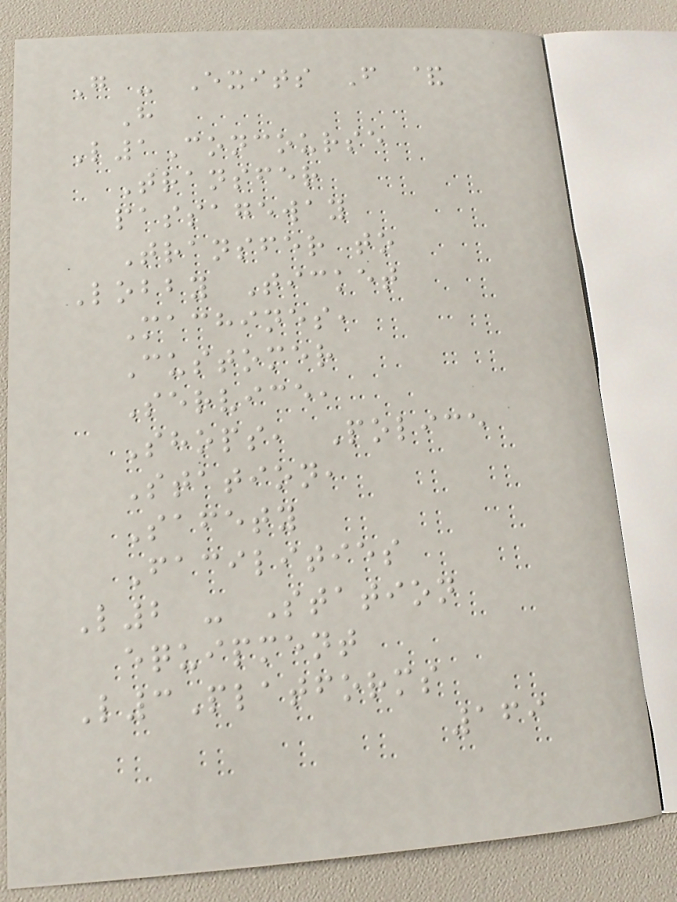G - Exits F &
H
L1Concourse
Transfer
passageway
Transfer to
Lobby Ticket
Machines,
Customer
Service,
Shops, Police
Station,
Safety
Facilities
L2 - Station
equipment
L3Platforms
169
